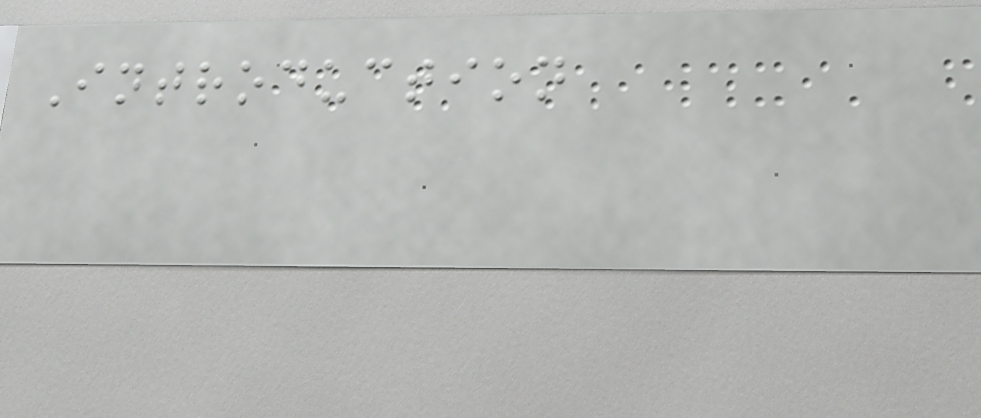Introduction
